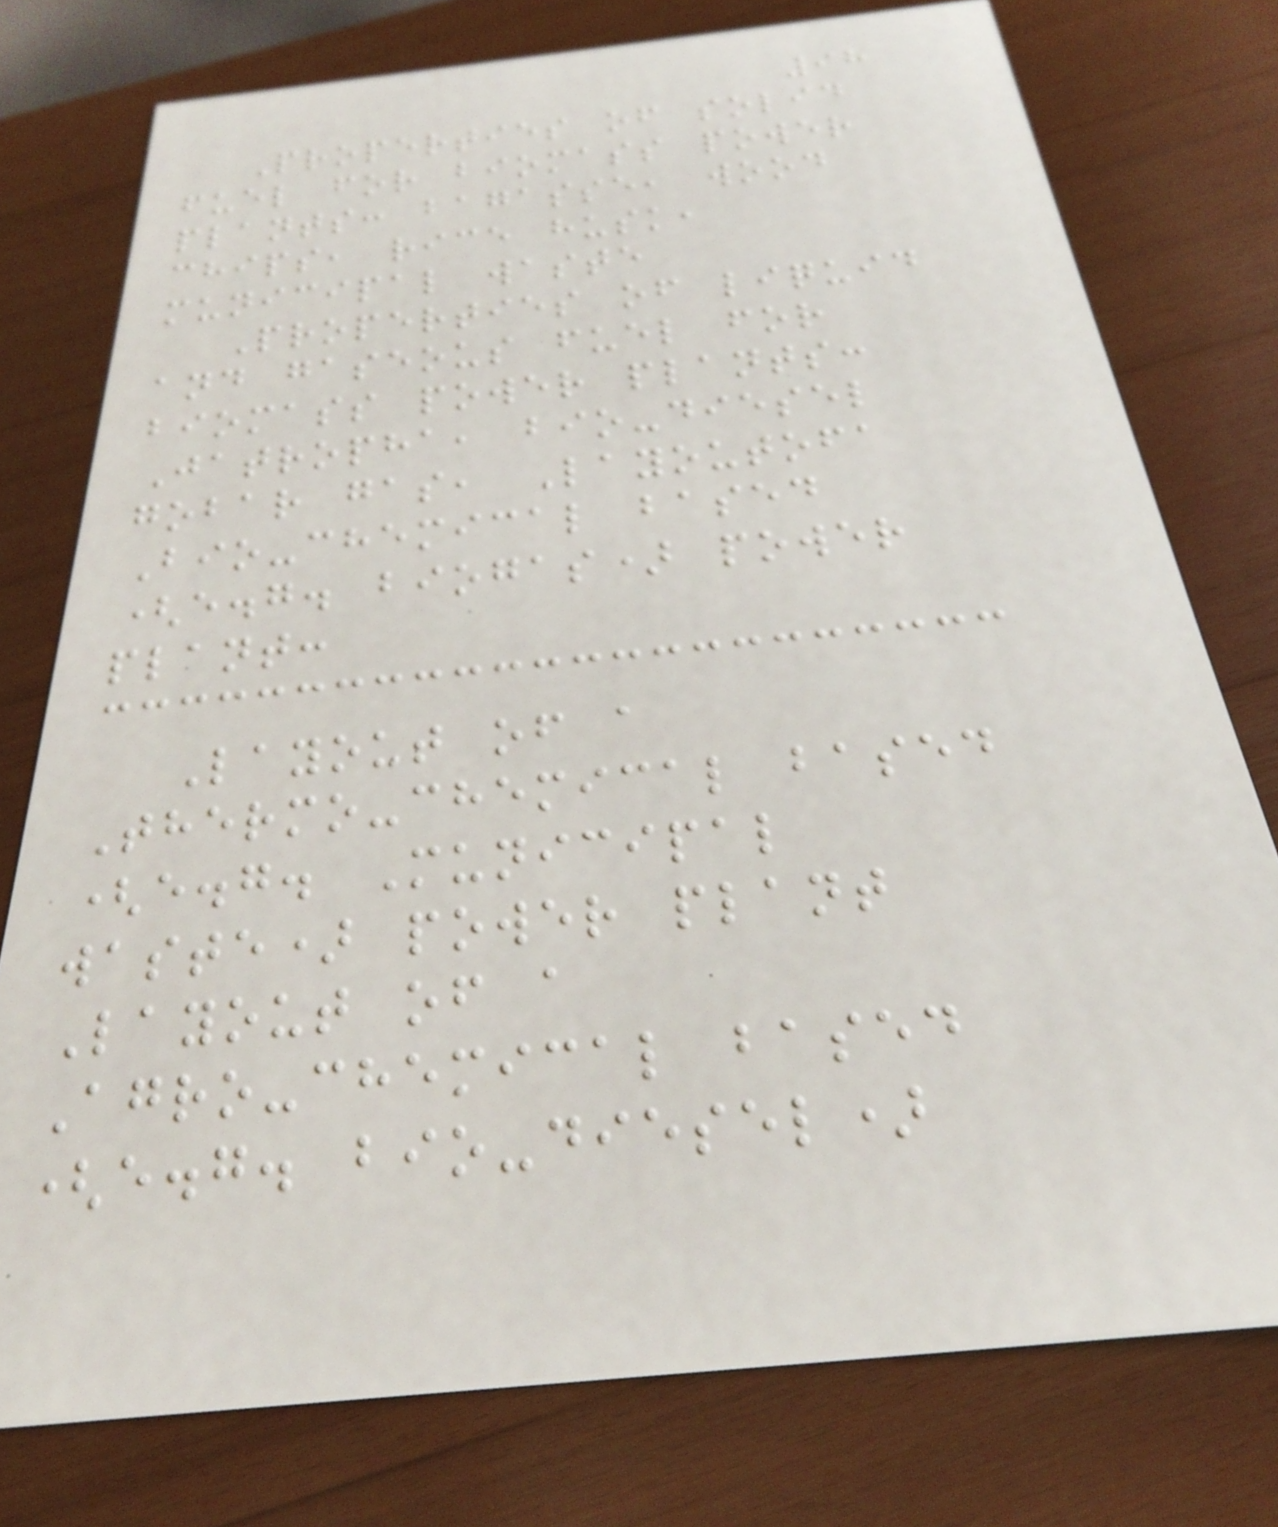98
Properties of solid
fuel for biomass power
plants: bagasse, wood
chips, rice husk,
municipal waste
Properties of liquid
and gaseous fuel for
biomass power plants:
Jatropha, bio-diesel
gobar gas, Layoutofa
Bio-chemical based
(e.g. biogas) power
plant:
Layout of a
Thermo-chemical based
(e.g. Municipal
waste) power plant
Layout of a
Agro-chemical based
(e.g. bio-diesel)
